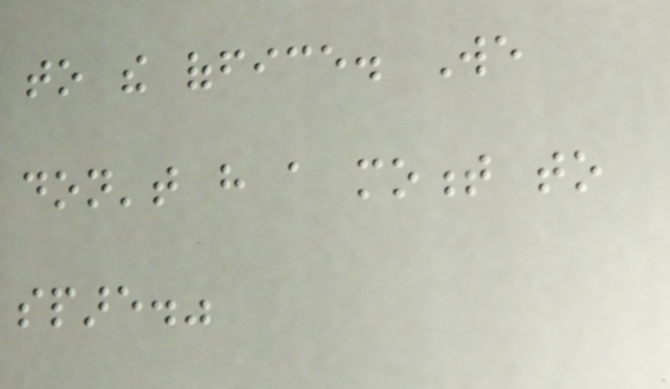to the office. We
don't have a moment to
spare."
